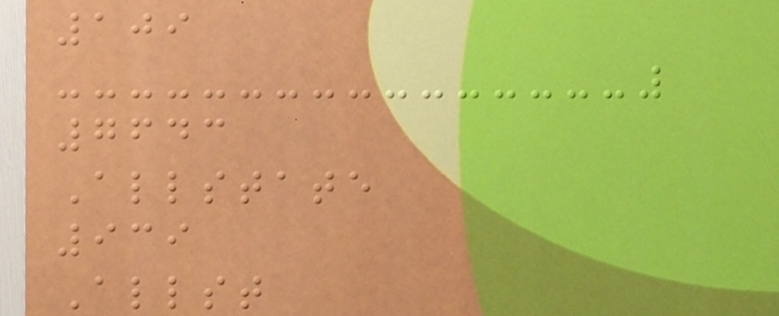109
7643
Allstate
939
Allst
